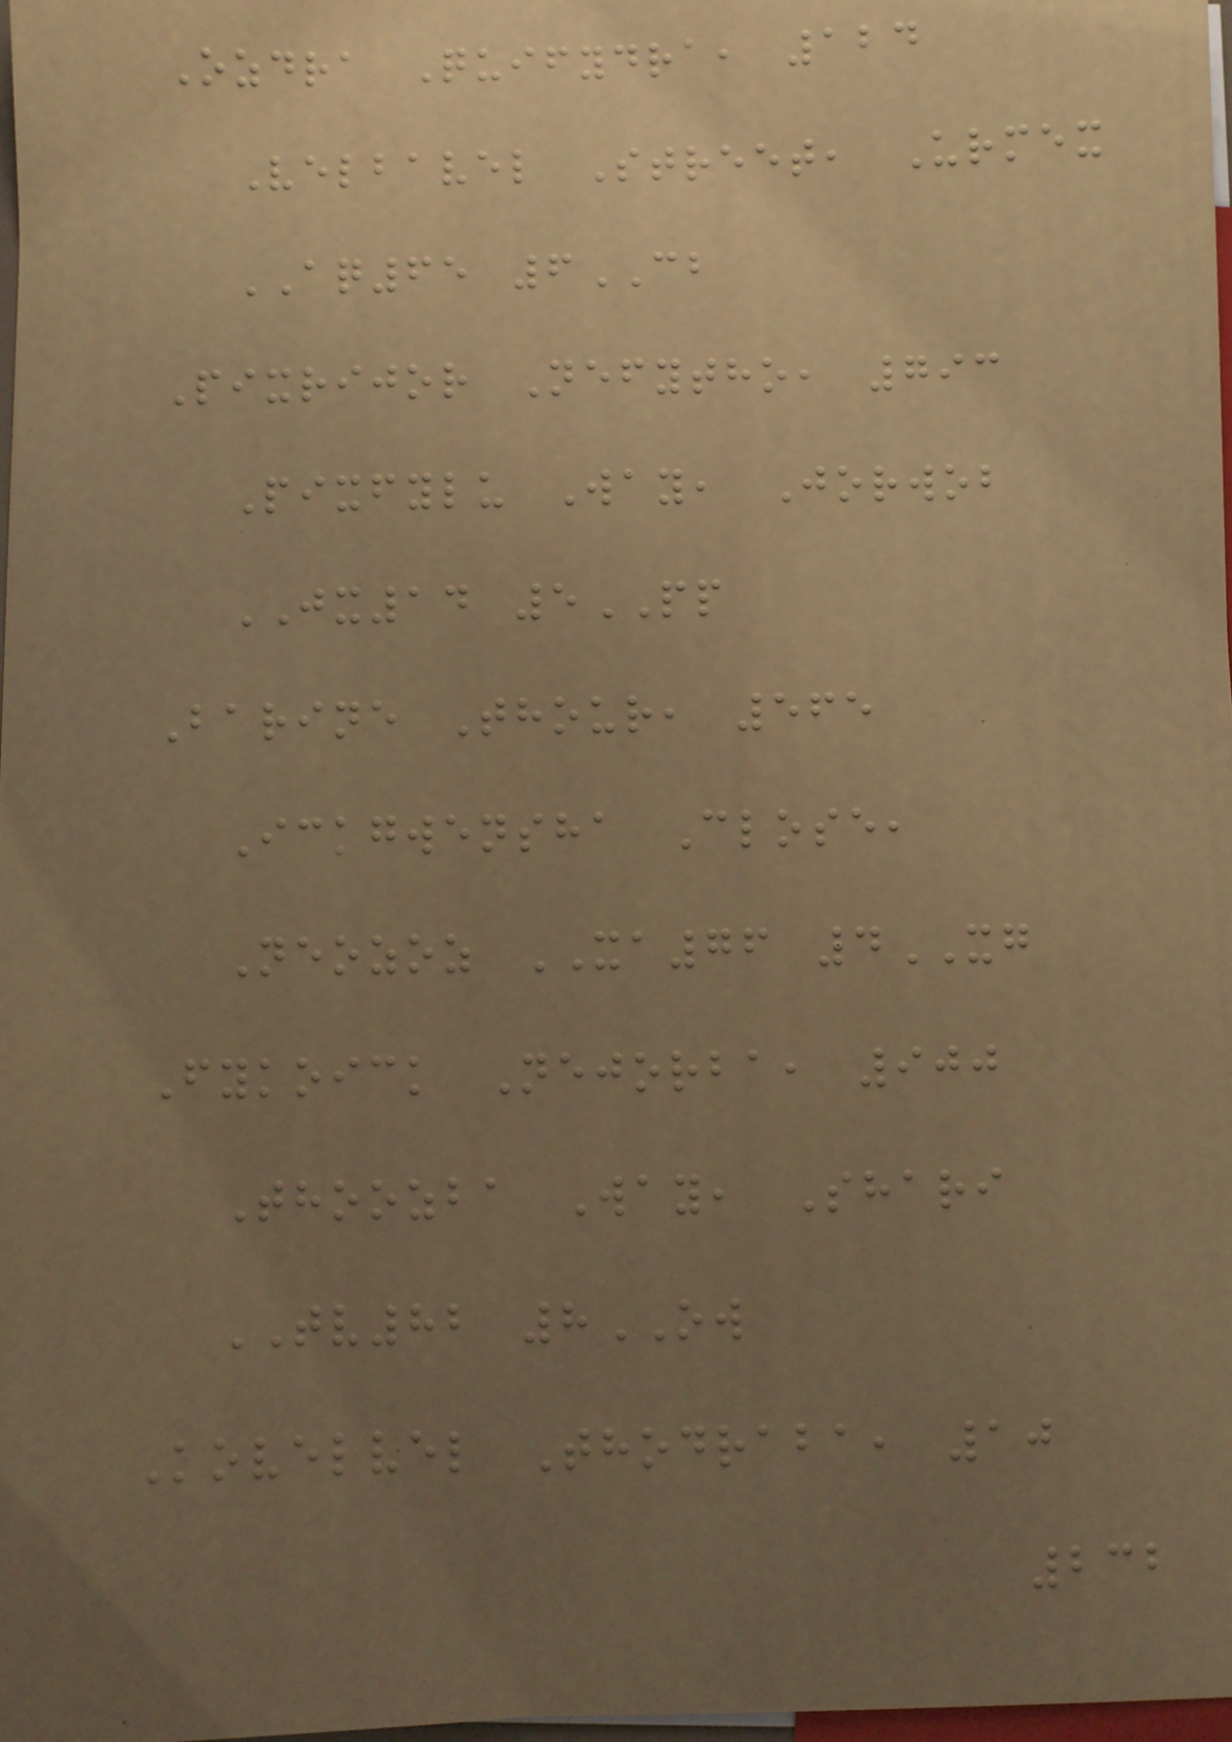Ozdra Quifydra, 124
Velbavel Street, Urmex
AQ65 6CB
Pixrijor Nefytho, 793
Pixfylu Way, Jorwob
JX14 5PP
Barine Thour, 565
Ickgwensha Close,
Neozoz XA76 4XG
Fykoick Nejorba, 900
Thoozba Way, Shari
TV82 8OW
Kovelvel Thodraba, 10
232
